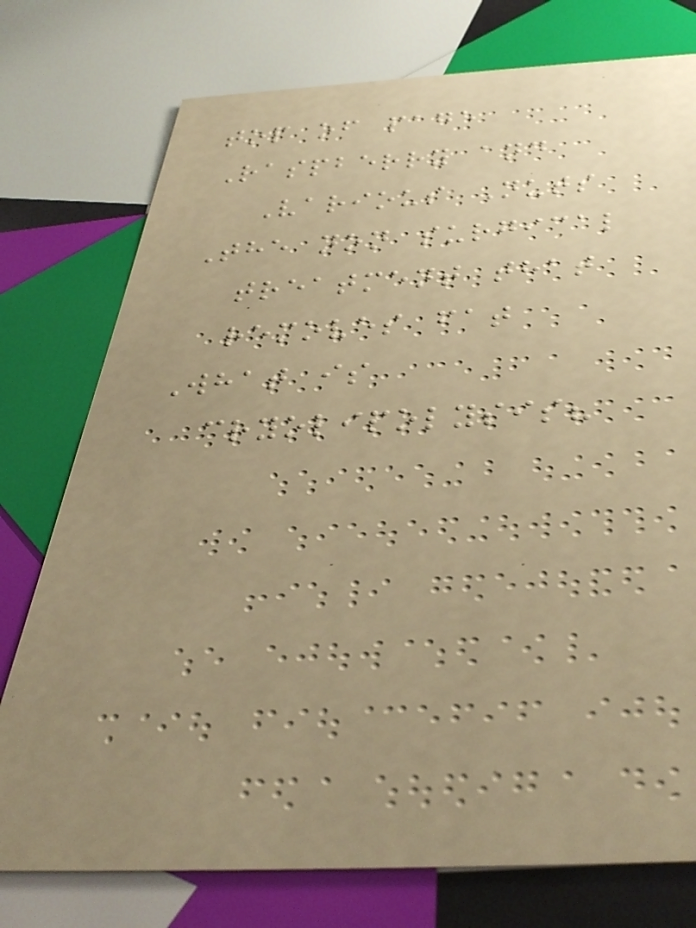top of page
Raspberry and
Various Nuts
The non surgical
treatment that
removes fat
What is
cryolipolysis?
